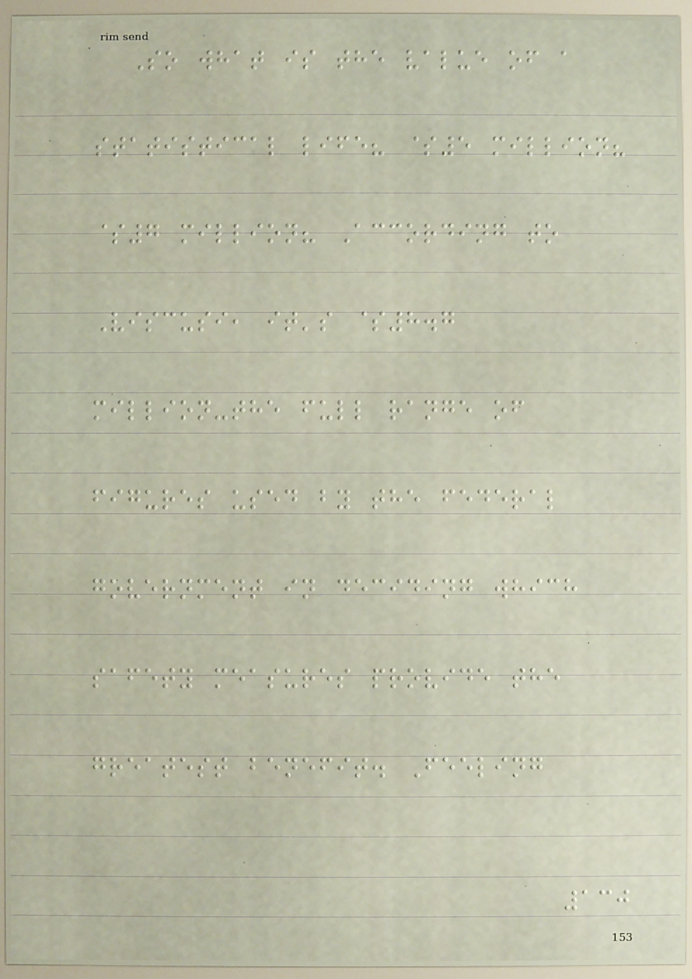So what is the value of a
statistical life? $5 million?
$7 million? According to
Viscusi, it's $8.7
million-the full range of
figures used by the federal
government in deciding which
safety measures provide the
greatest benefit. Feeling
130
